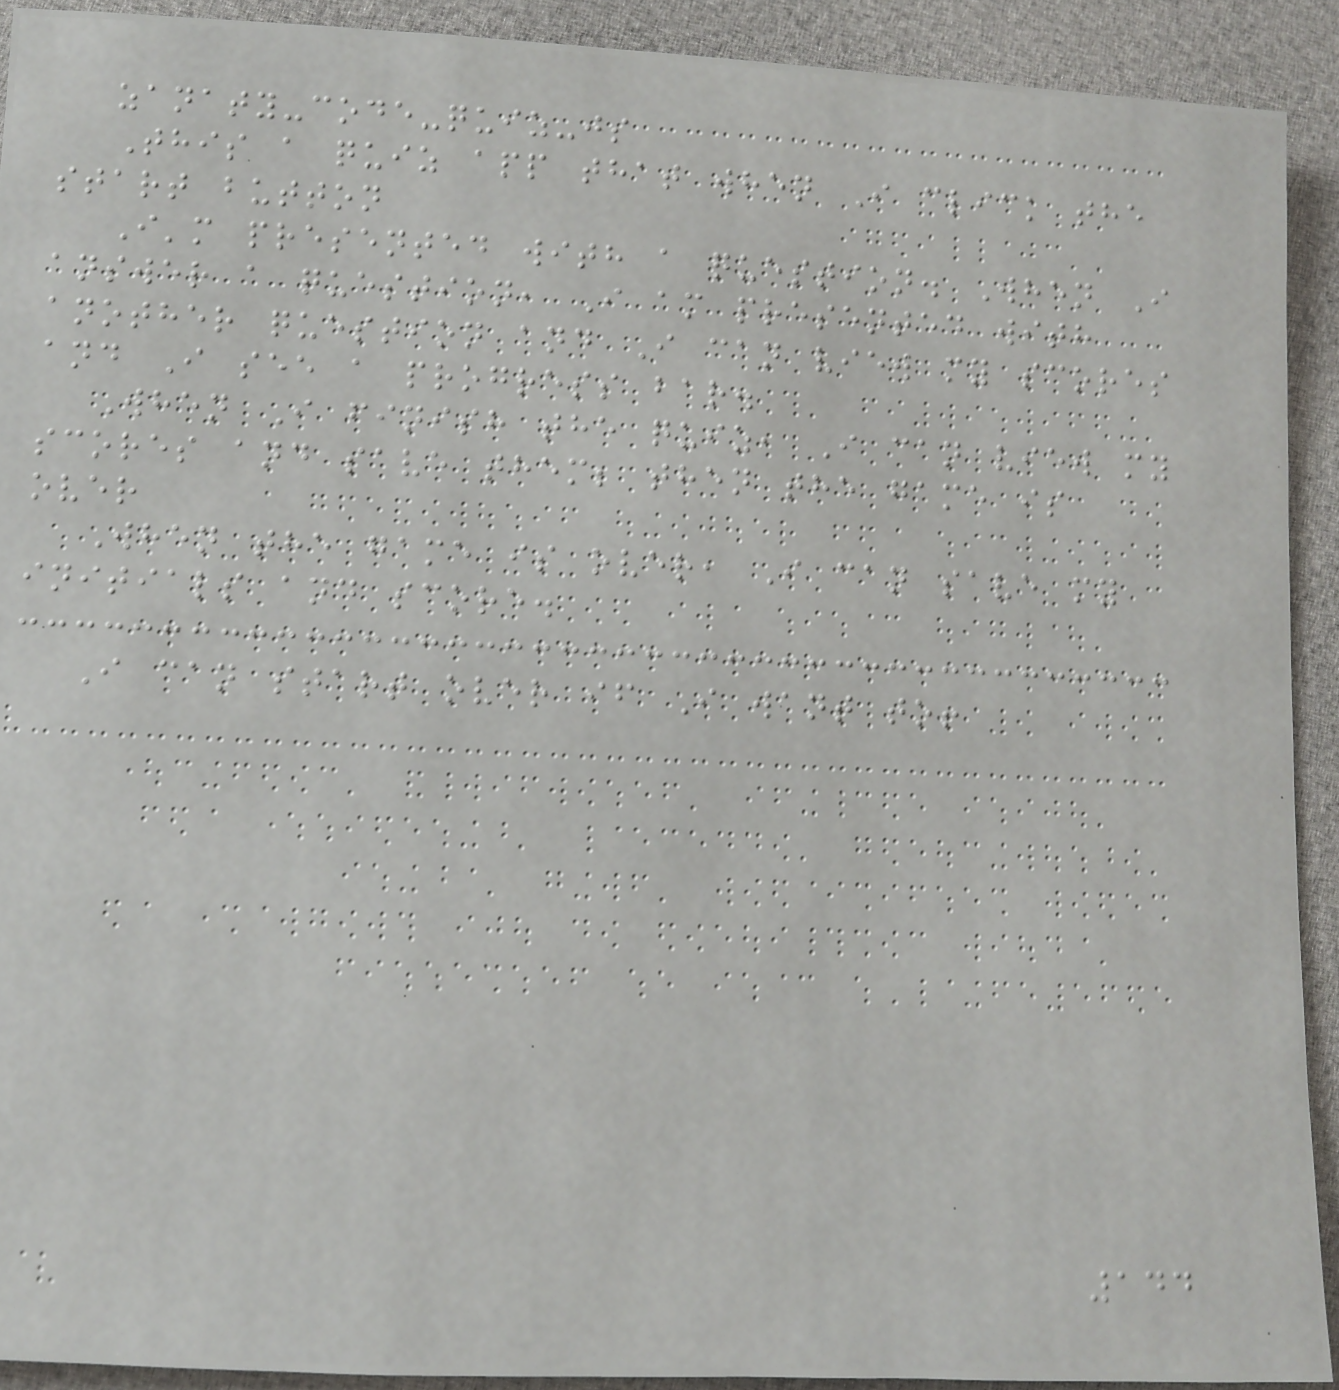zanaty-code-quiz-js
This a quiz app that when I click the
start button
I'm presented with a question. When I
answer a question, I am presented with
another question and I can view my scores
and I see a progress bar.
When I finish the quiz, I can view my
scores and save them; then the game is
over
When the game is over, I can save my
initials and score.
I can start over if I want to!
144
